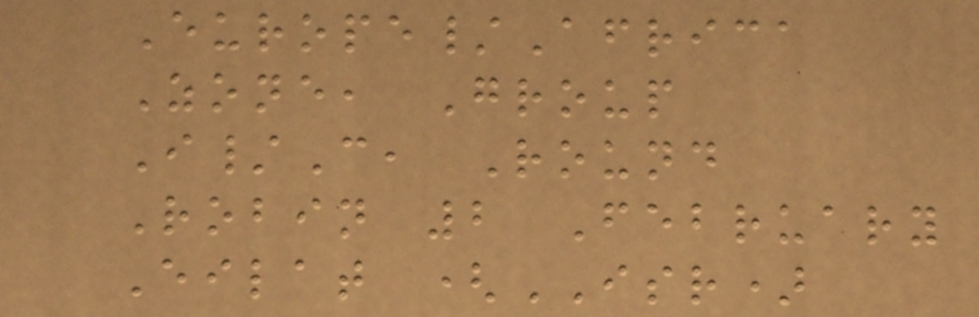Europe/Africa
Zone, Group
I/C, Round
Robin 2 February
Eilat (ISR)
